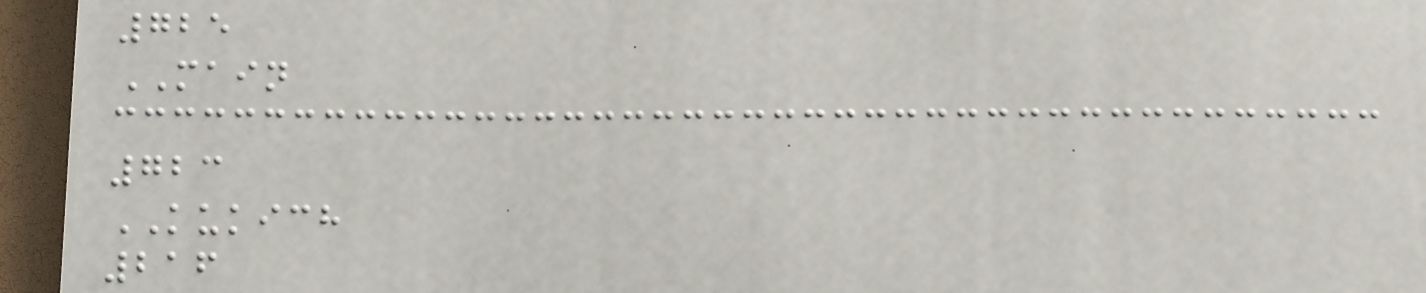725
MAIN
723
KUKICH
216
